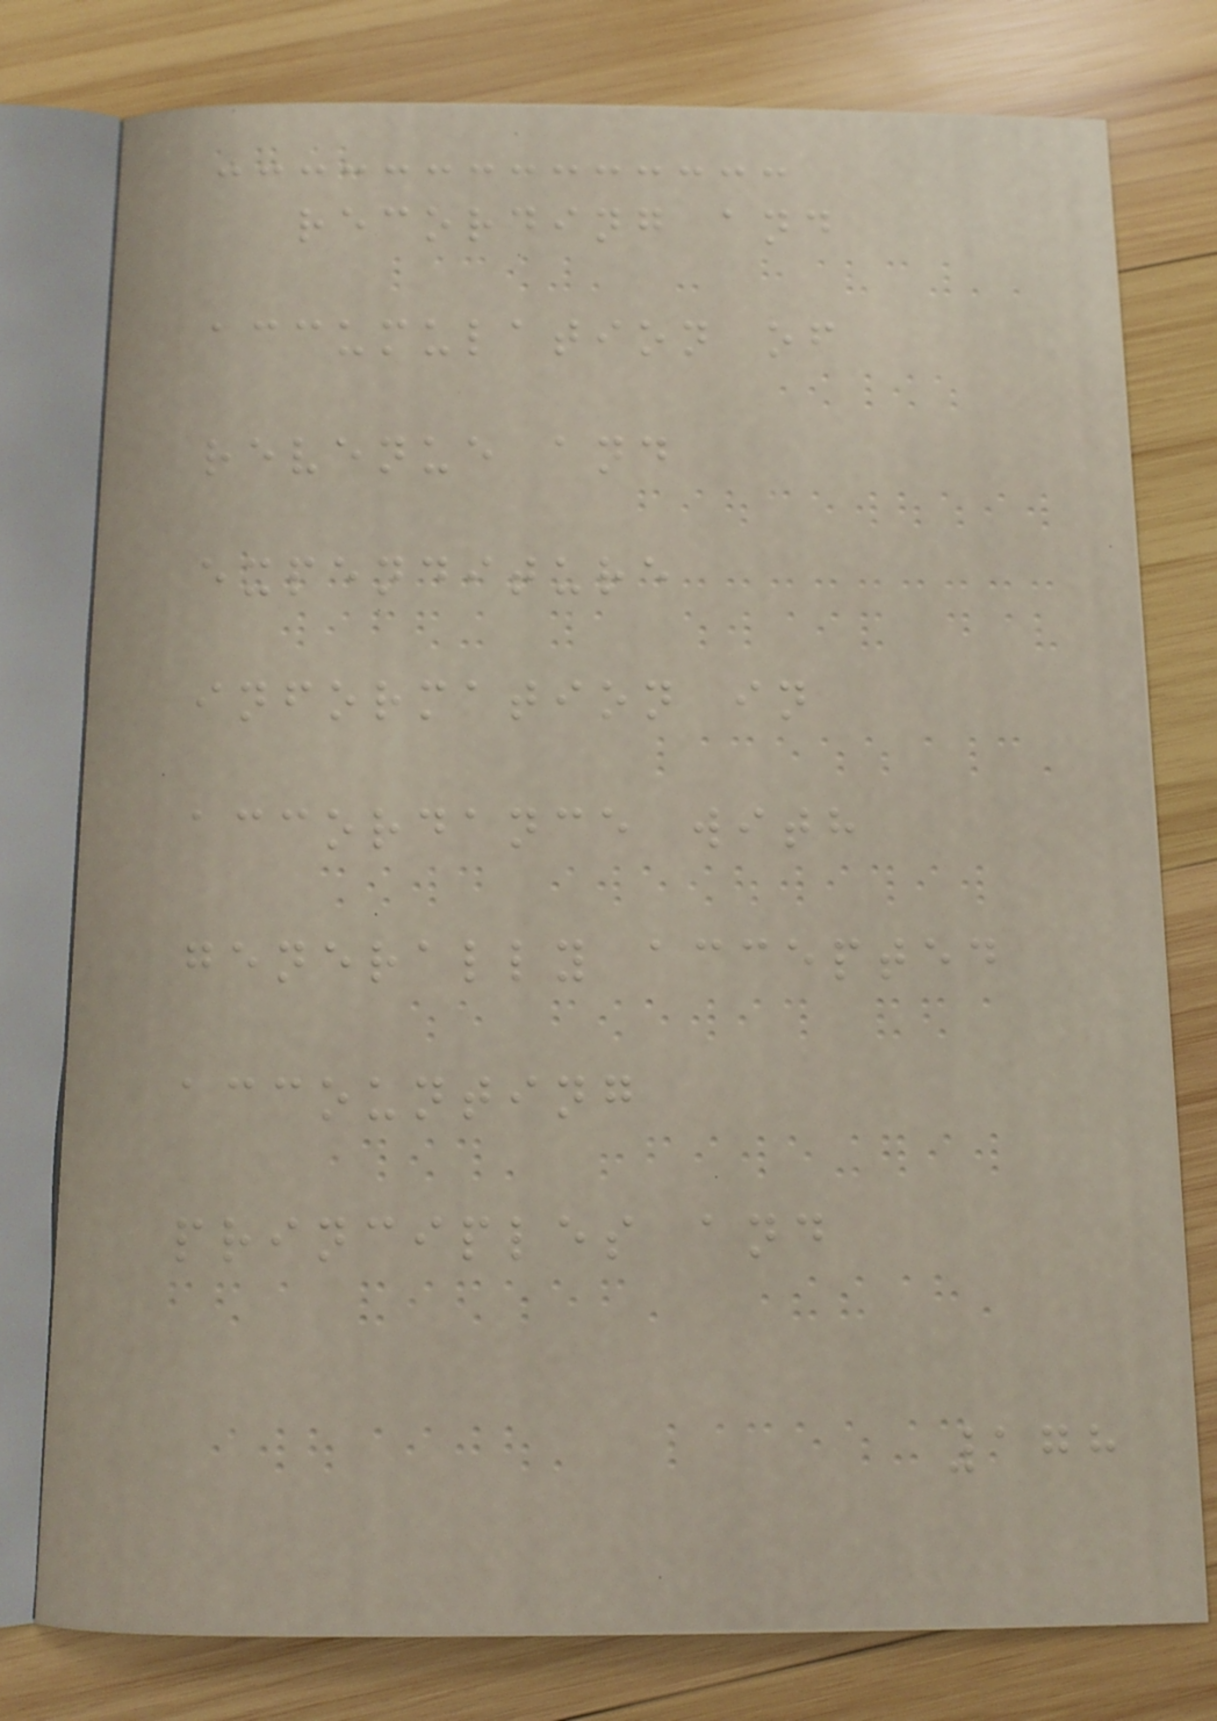recording and
accumulation of
revenue and
expenditure
information in
accordance with
generally accepted
accounting
principles and
178
